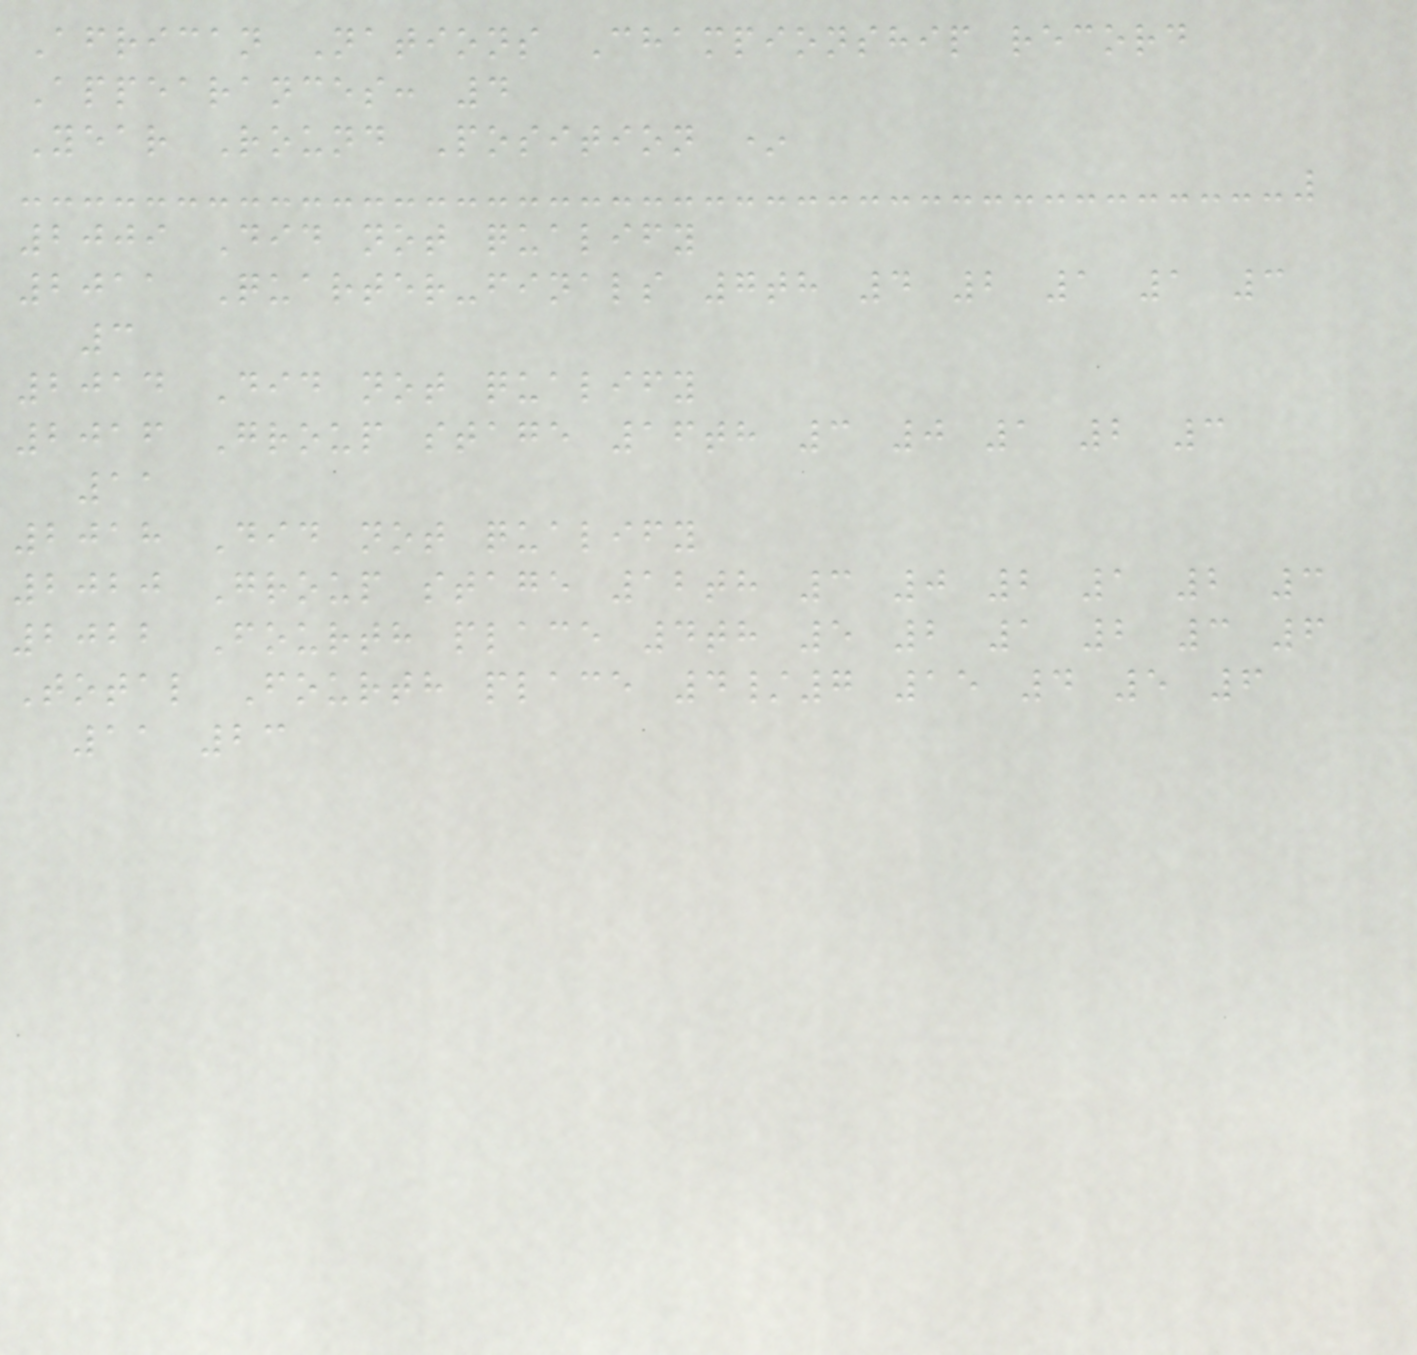African Nations Championship record
Appearances: 4
Year Round Position *
2009 Did not qualify
2011 Quarter-finals 7th 4 2 1 1 3
3
2014 Did not qualify
2016 Group stage 16th 3 0 1 2 3
11
2018 Did not qualify
2020 Group stage 12th 3 0 2 1 2 3
2022 Fourth place 4th 5 2 1 2 3 6
Total Fourth place 4/7 15 4 5 6
11 23
